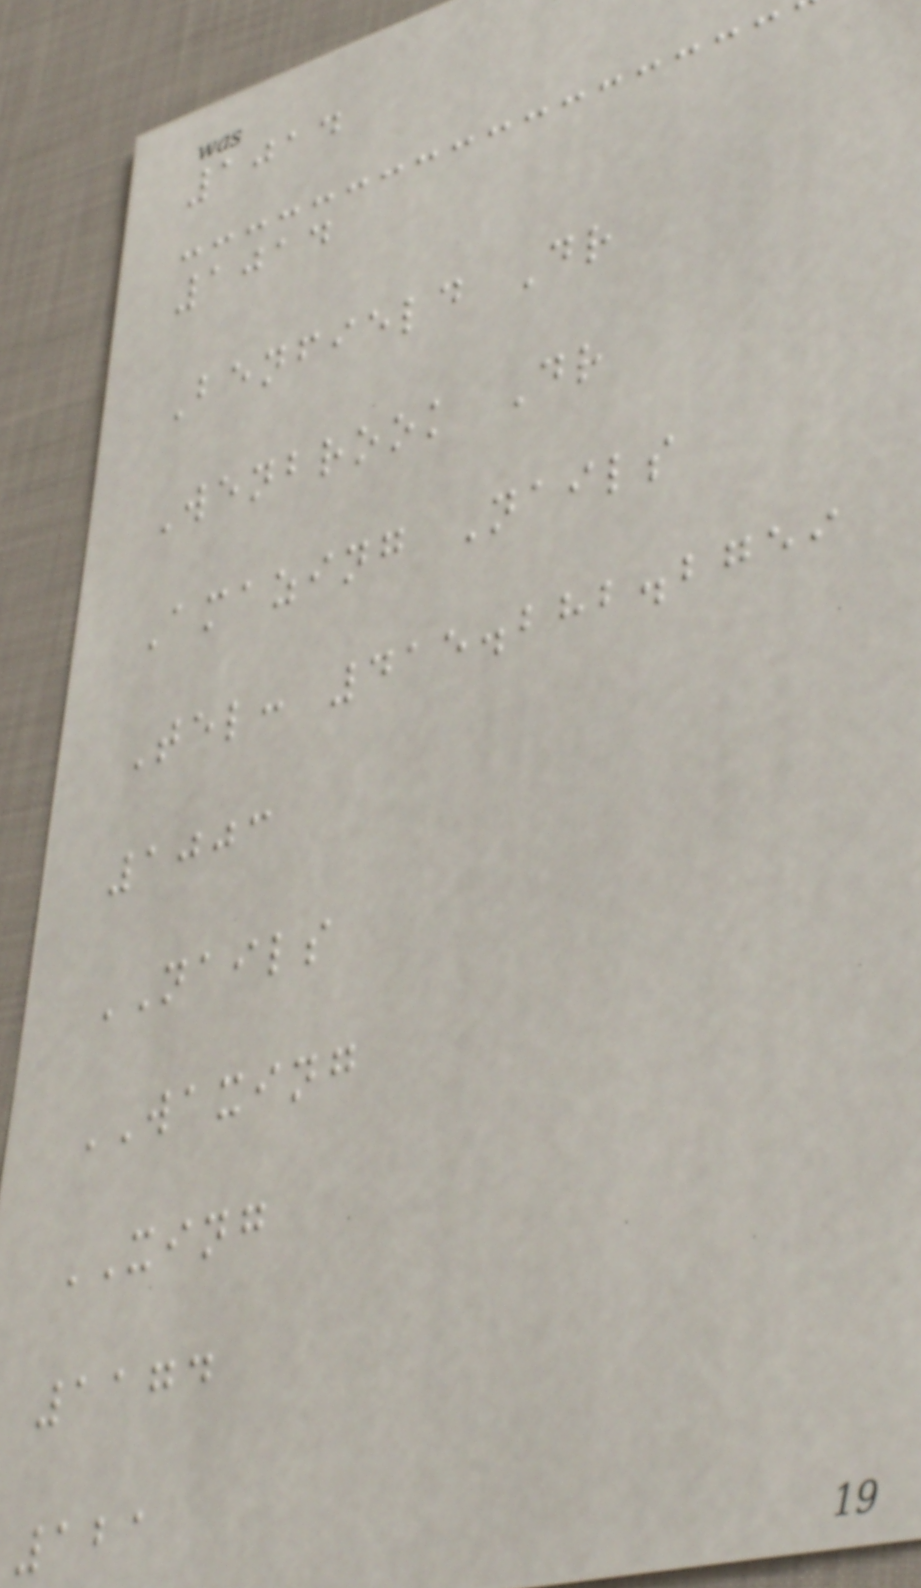1014
1014
Benfield Dr
Wenbrook Dr
Amazing Nails
Tel: 415.282.2759
1003
NAILS
WAXING
XING
1174
121
